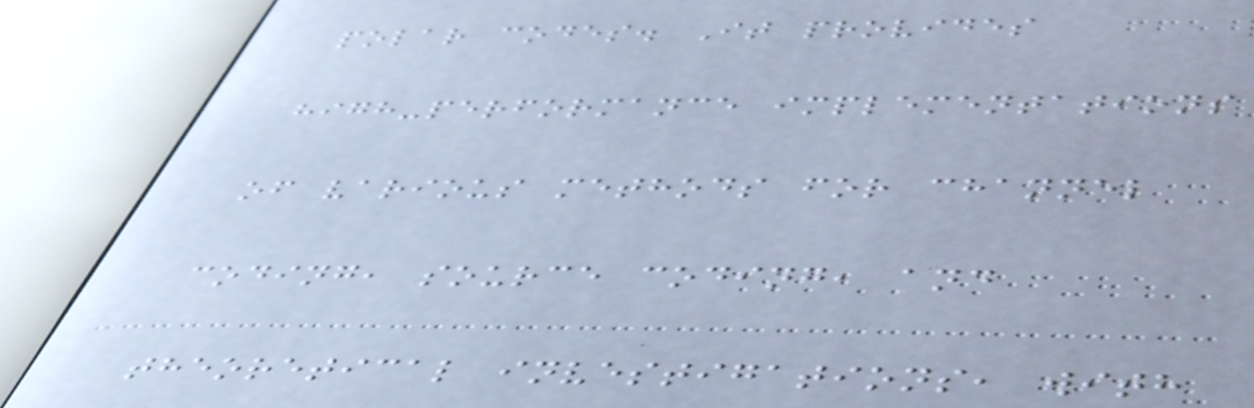polar codes. It provides
high-performance implementations
of various methods for channel
coding, source coding, and
theoretical investigations, with
